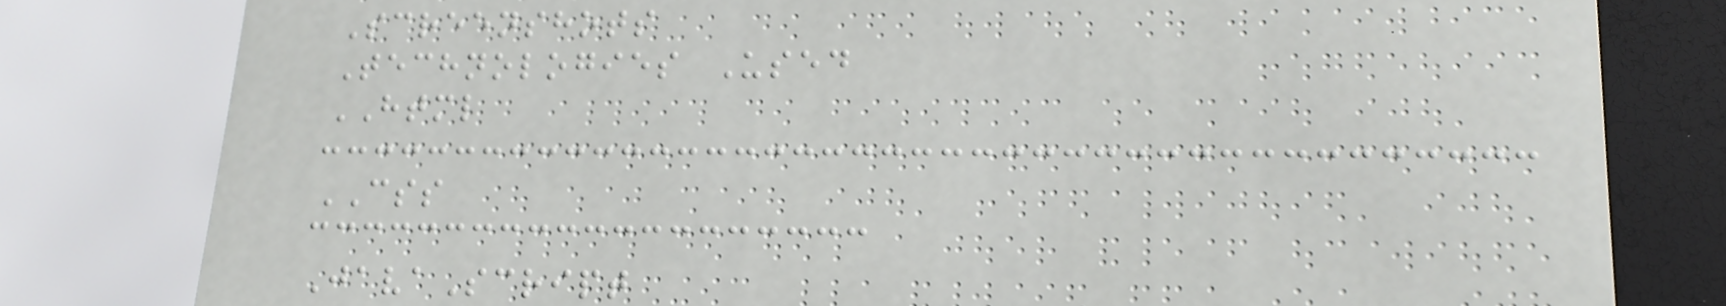Screenshots
Technologies Used
HTML
CSS
JavaScript
